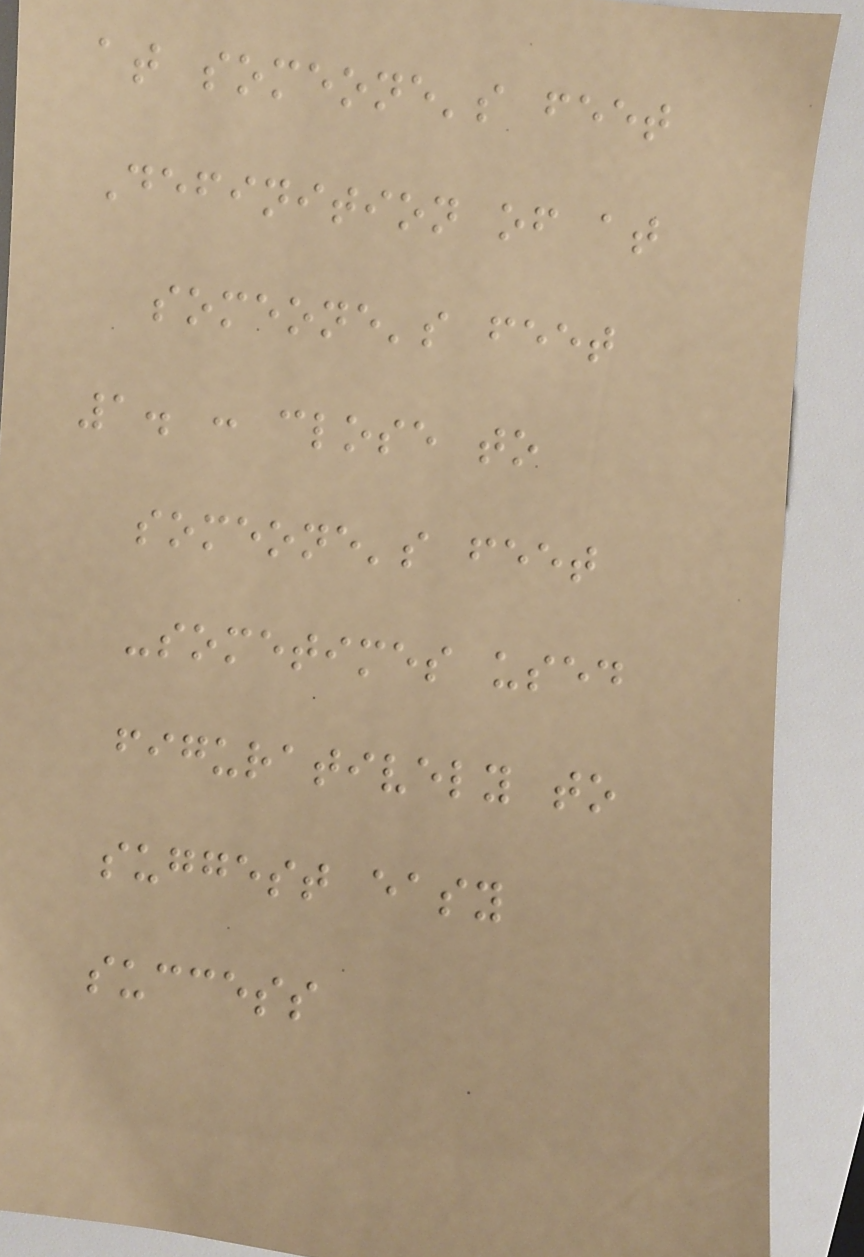at someone's feet
Definition of at
someone's feet
1. : close to
someone's feet
-sometimes used
figuratively to
suggest easy
success
